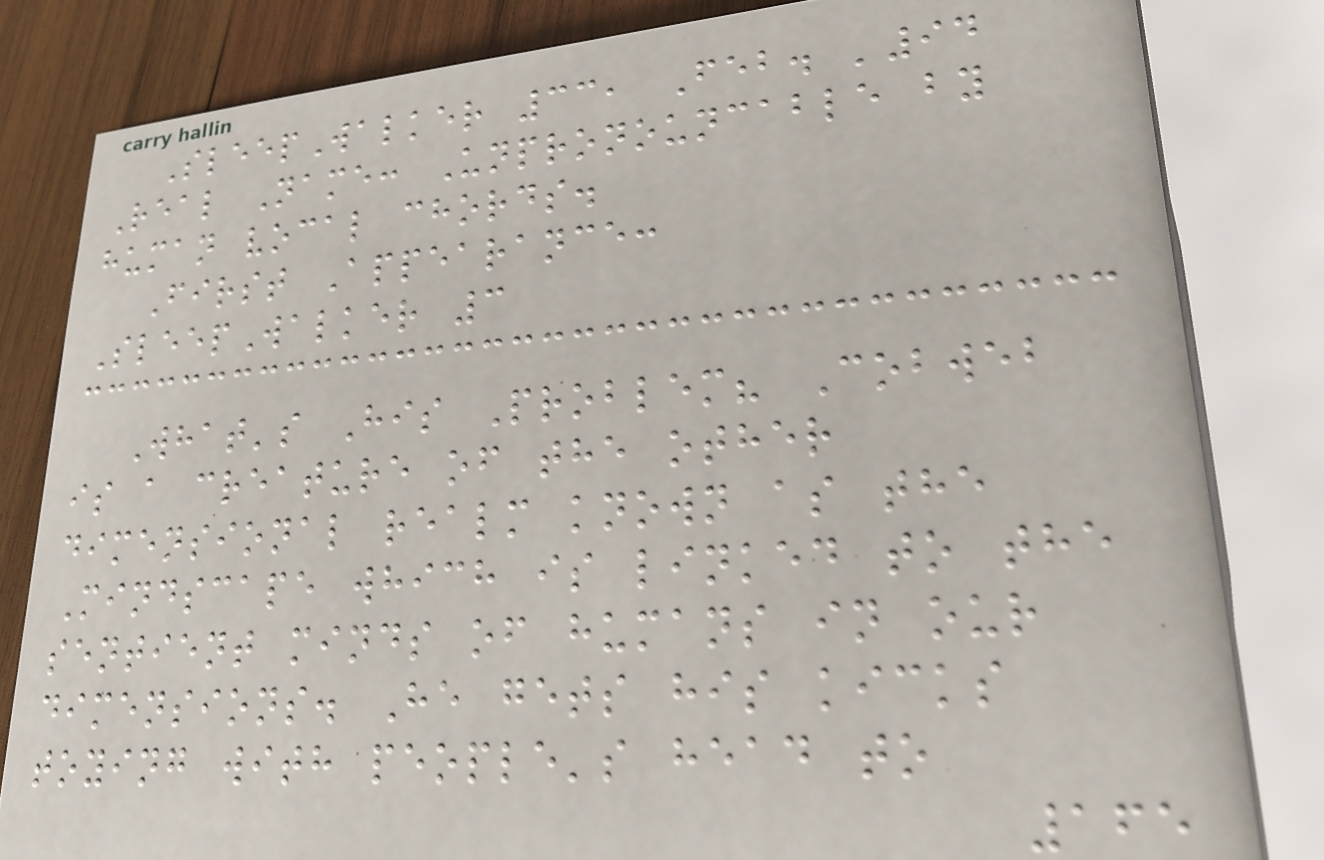SleepWalker 33, Feb. '94
Real Name: Unpronouncable by
human vocal chords.
First Appearance:
SleepWalker 3
What's His Problem? Cobweb
is a creature of the other
dimensional realm known as the
Mindscape which is linked to the
sentient minds of humans in our
dimensions. He gets his kicks
toying with people's head to
165
